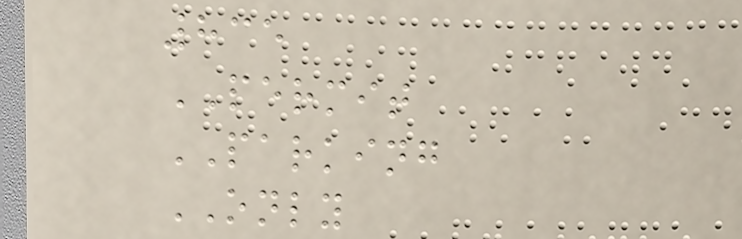835
PERMIT
PARKING
ONLY
